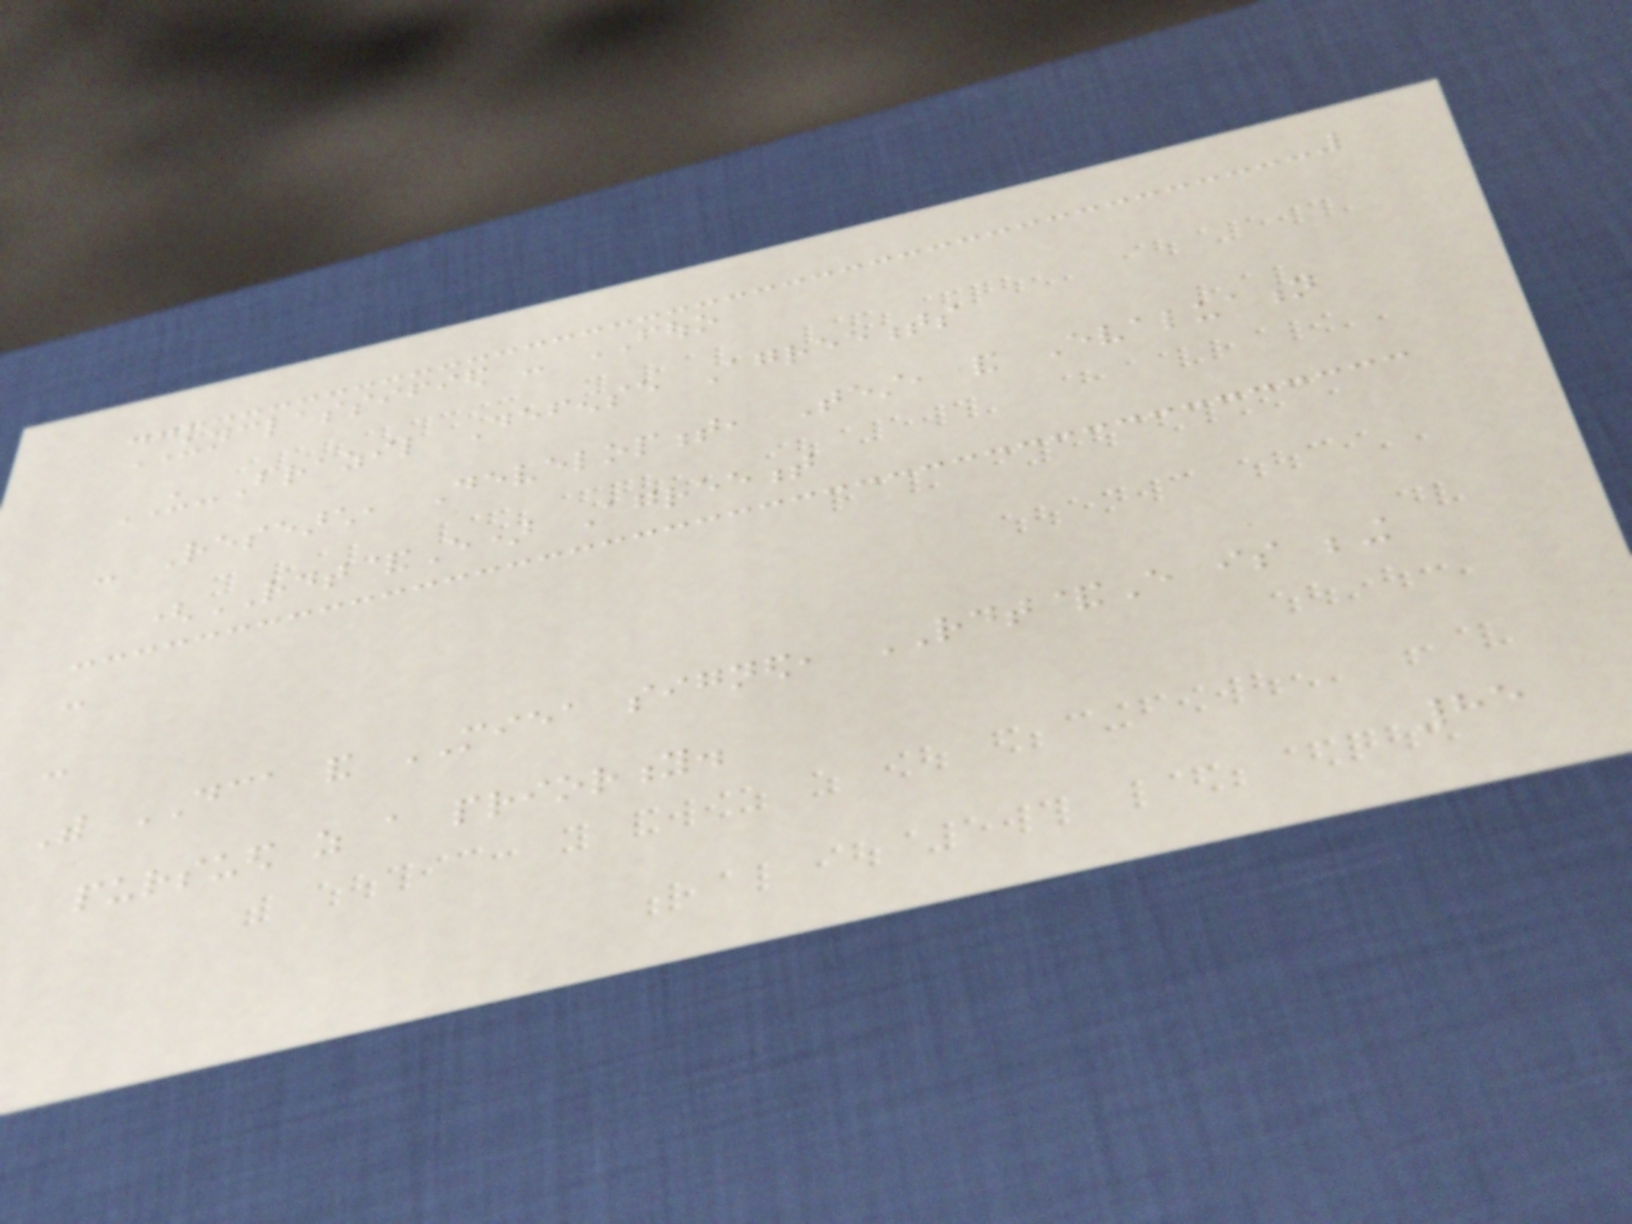UNCLASSIFIED - FOUO
US-Brazil Defense Agreements
- Research, Development, Test, and Evaluation
(RDT&E) Agreement
-
-
With DCA and MIEA signed, RDT&E is being
pursued as a priority.
85
